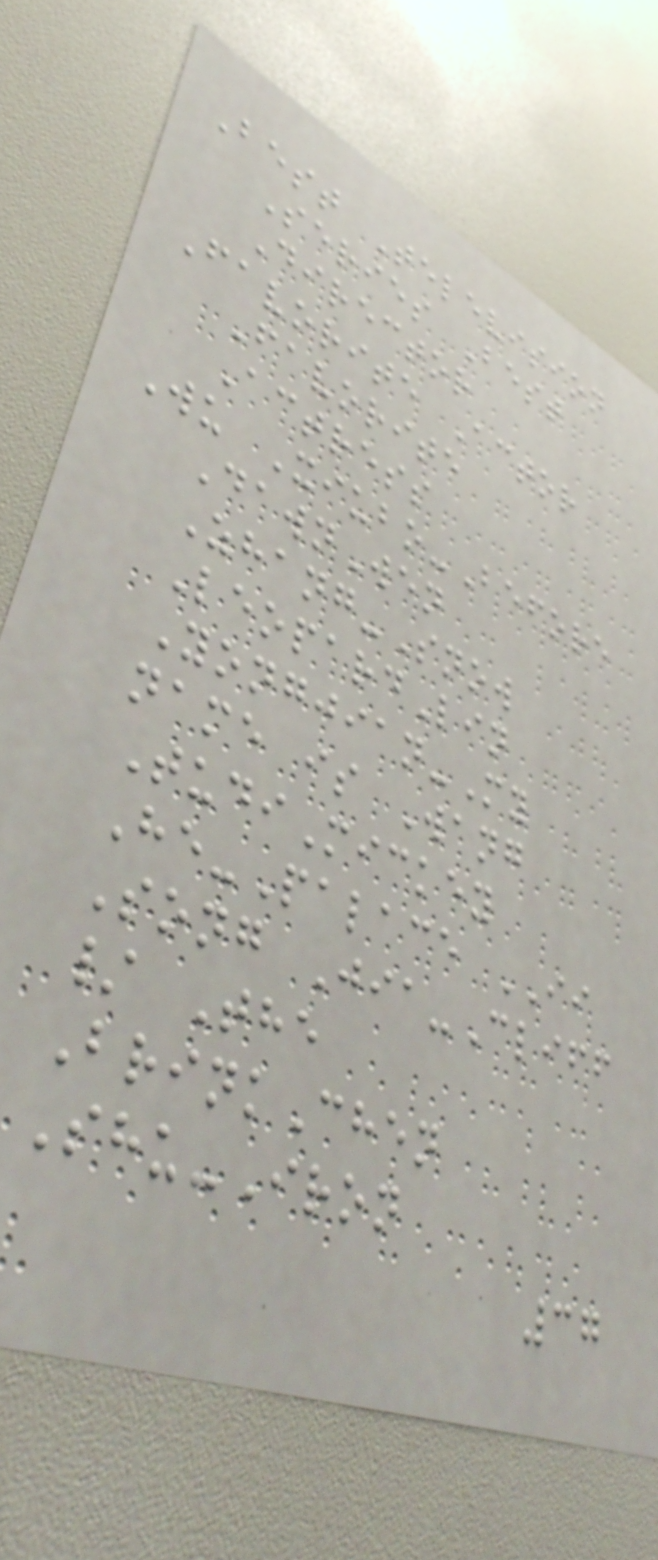Best Television
Series Best
Director
Favorite Actor
Favorite
Actress
Wu Xiubo-Before
DawnWen
Zhang-Snow
LeopardLin
Yongjian-My
name is Wang
TudiMickey
He-Palace II
Song Jia-Cliff
/ The
BrinkChen
Shu-Iron
37
